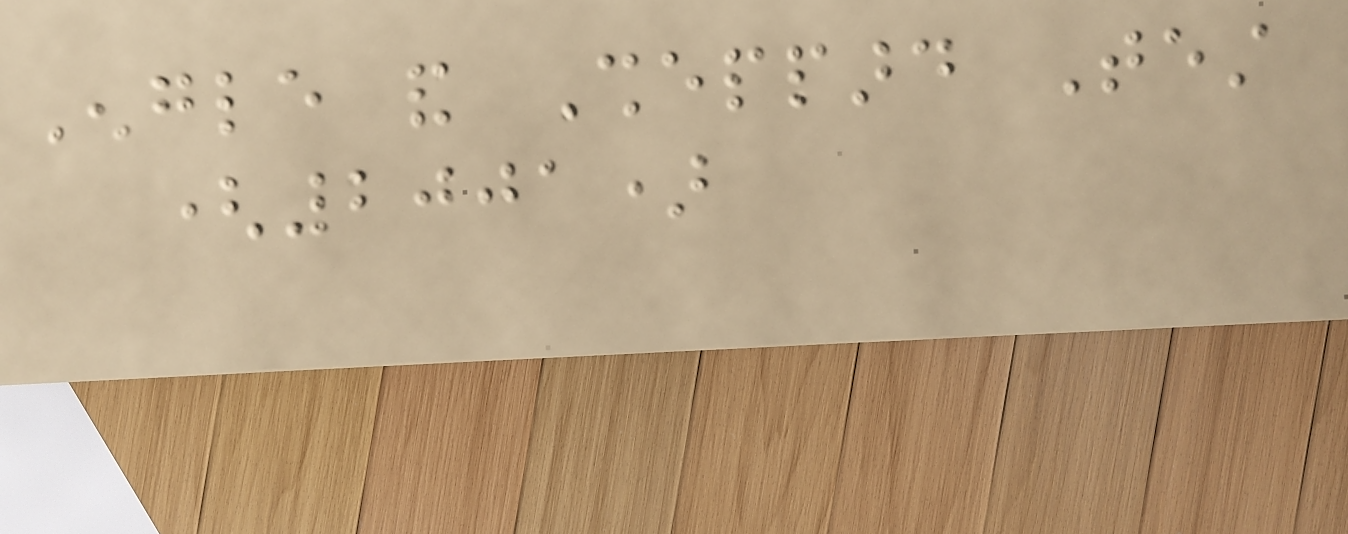Engle and Sheppard Test
(2001)
